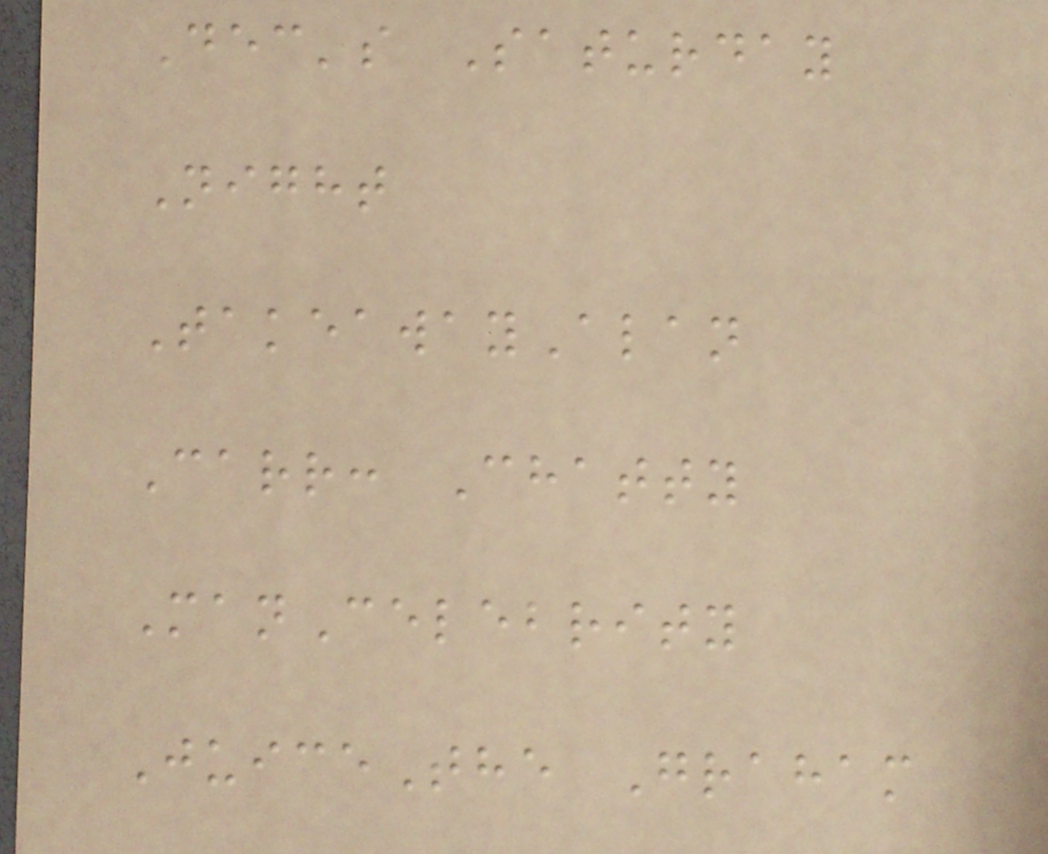Dec's Saturday
Night
TakeawayAlan
Carr: Chatty
ManCelebrity
JuiceThe Graham
